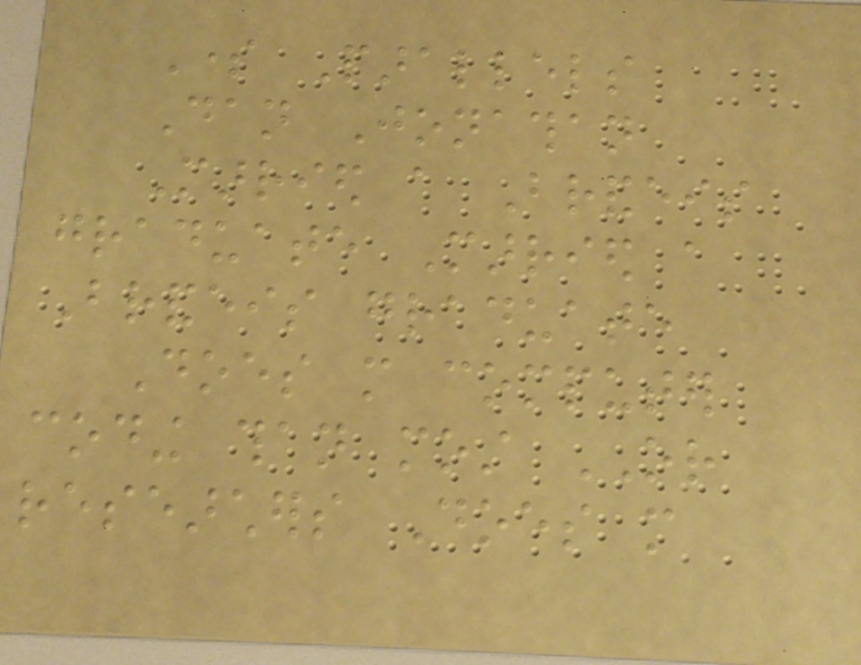Some Parallels
Dan Jonathan
Married a Brandeis
graduate Married a
Brandeis graduate
Does more computer
coding than most OR
researchers Does more
